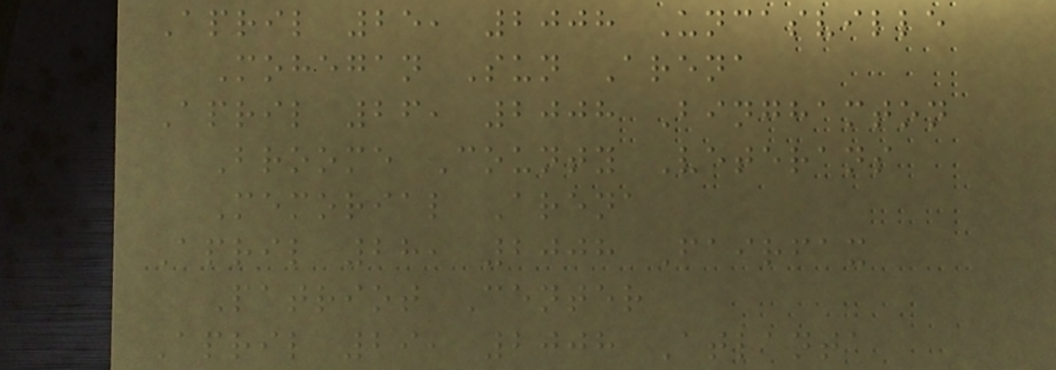April 25, 2008 Uncasville
Mohegan Sun Arena
April 26, 2008 Binghamton
Broome County Veterans
Memorial Arena
April 28, 2008 Fairfax
Patriot Center
April 29, 2008 Atlanta
